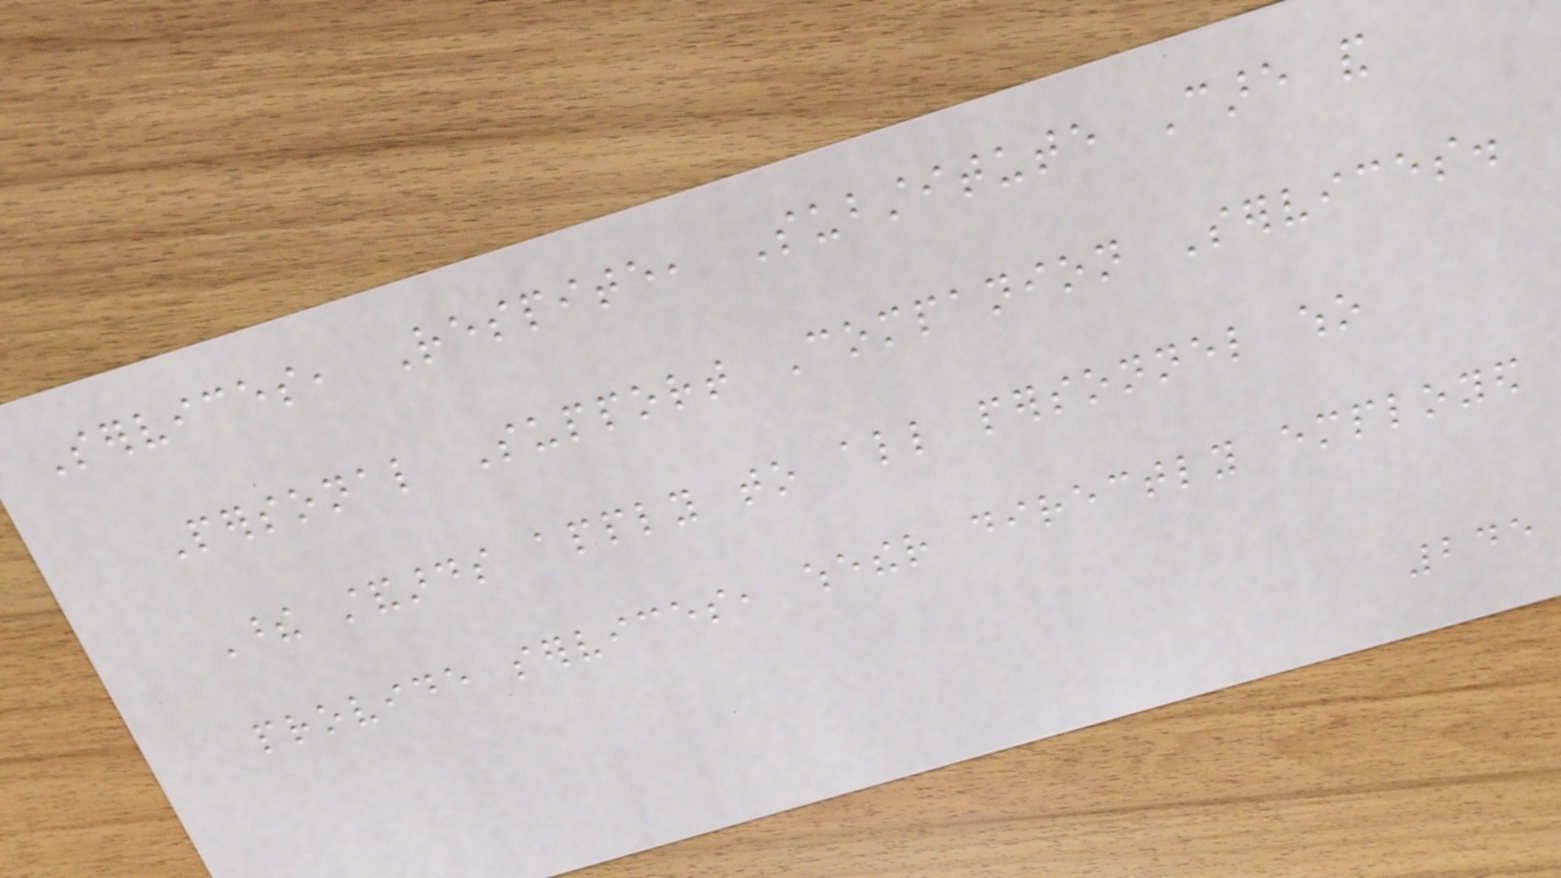Services, Respite, Substitute Care and
Personal Support Companion Services.
These standards apply to all personnel who
provide services, whether directly employed
245
